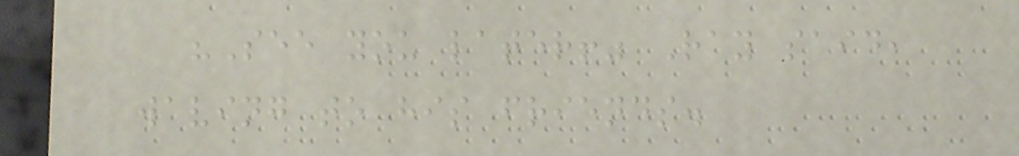"See you later!" Ray said,
waving to his friends.
